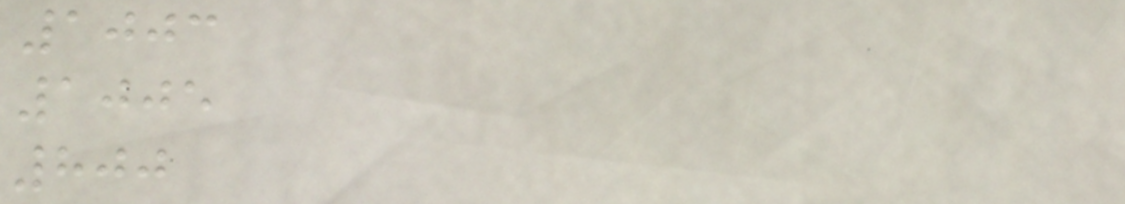1003
1005
800
